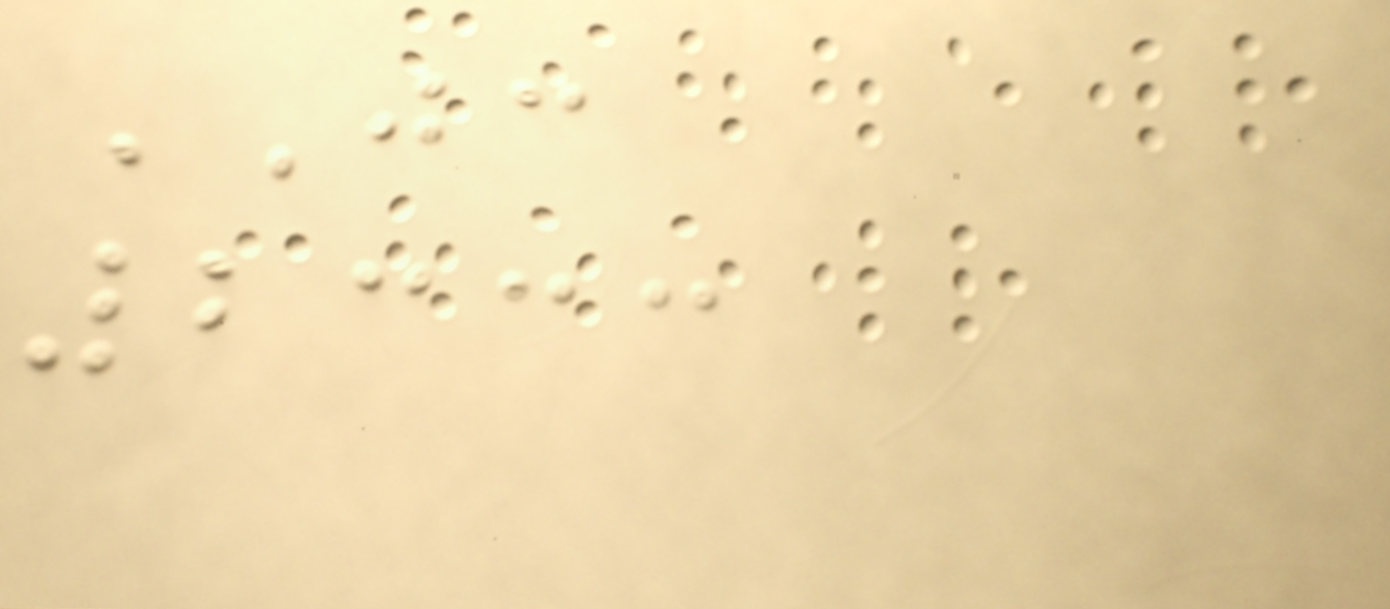JC
2333
